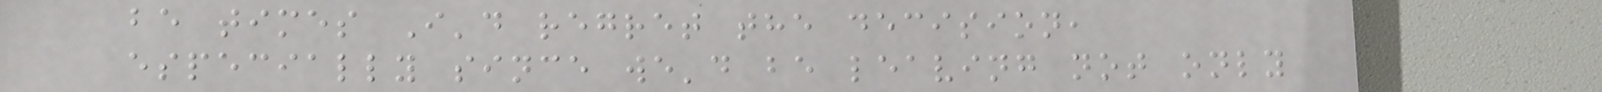be times I'd regret the decision,
especially since we'd be leaving not only
